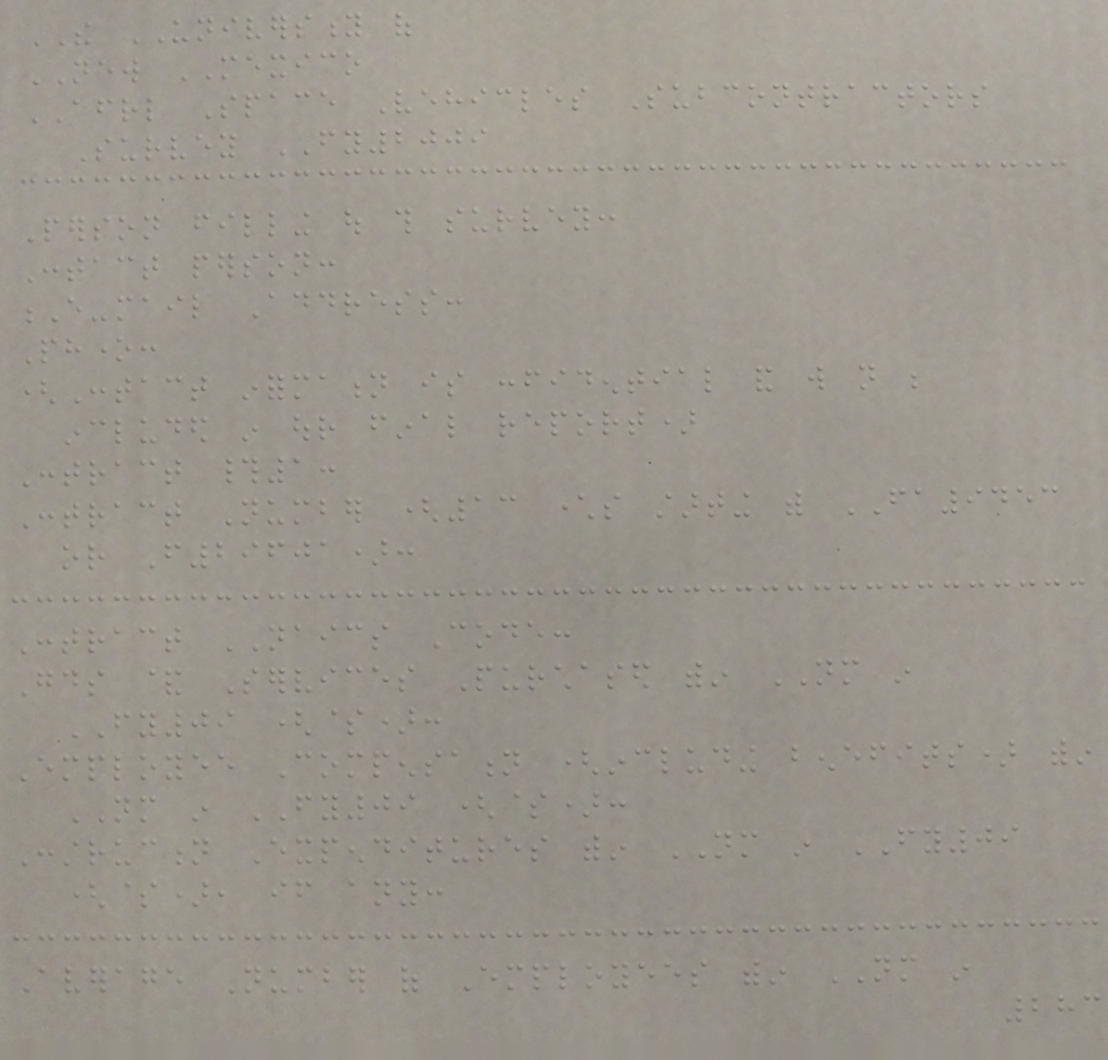THE UNIVERSITY of
NEW MEXICO
AFRL Space Vehicles Subcontractors
Survey FY2009
Person filling out this survey:
Contact person:
E-mail Address:
Phone:
(Contact information is confidential and will not be
included in our final report)
Contract #1:
Contract Number (13 characters starting with FA9453
or F29601):
Contract NAICS Code:
Goods & Services Purchased within NM in
FY09 ($):
Employee Compensation (including benefits) within
NM in FY09 ($):
Construction Expenditures within NM in FY09
($), if any:
Average Number of Employees within NM in
283
